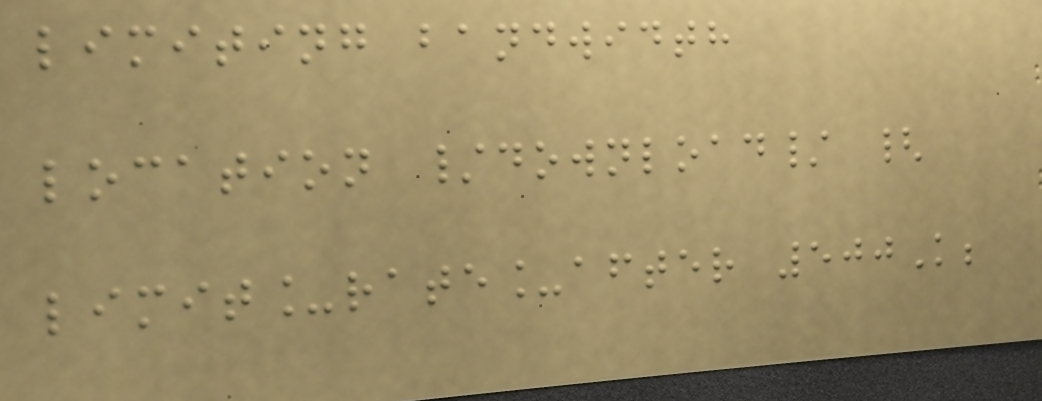limiting bandwidth
location /download/ {
limit_rate_after 500K;
